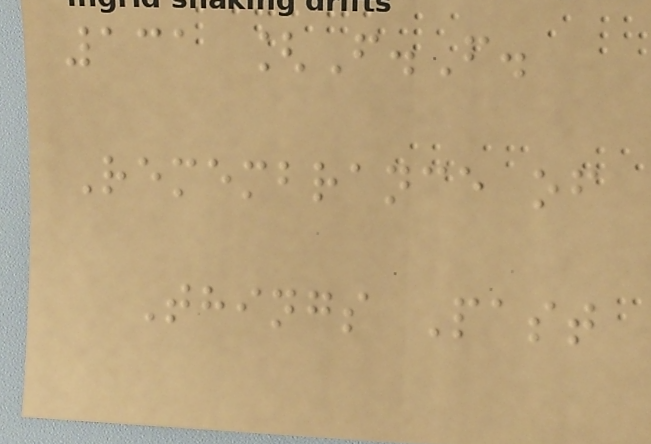131 [F.F.
Remembrance of
Things Past
